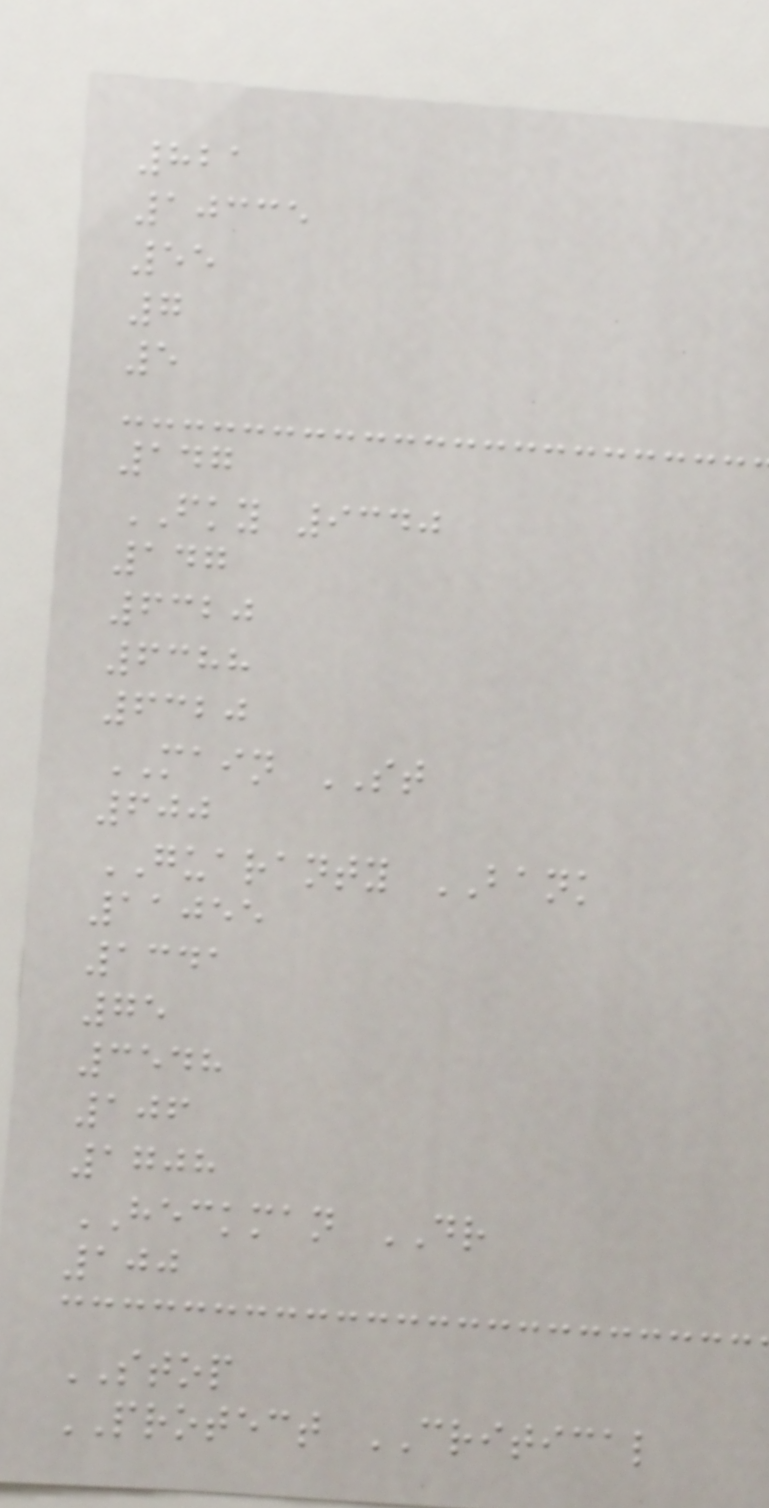821
10335
55
7
5
147
FKY 9340
147
6320
6388
6320
MAIN ST
600
GUARANTY BANK
11055
1341
75
3548
106
1708
HECKMAN DR
100
STOP
PROTECT CRITICAL
